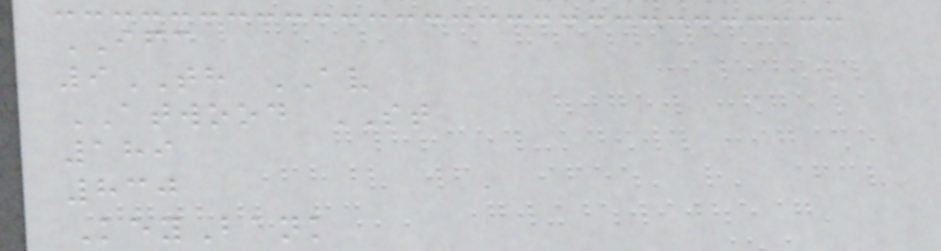IFC
9TH AV
ATWOOD ST
189
830
KeyBank
